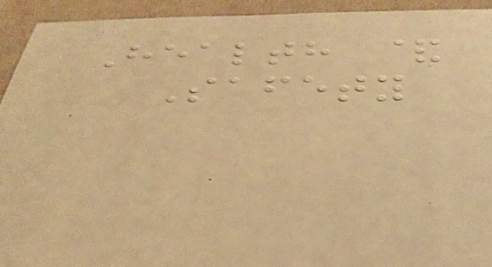Health &
Safety
